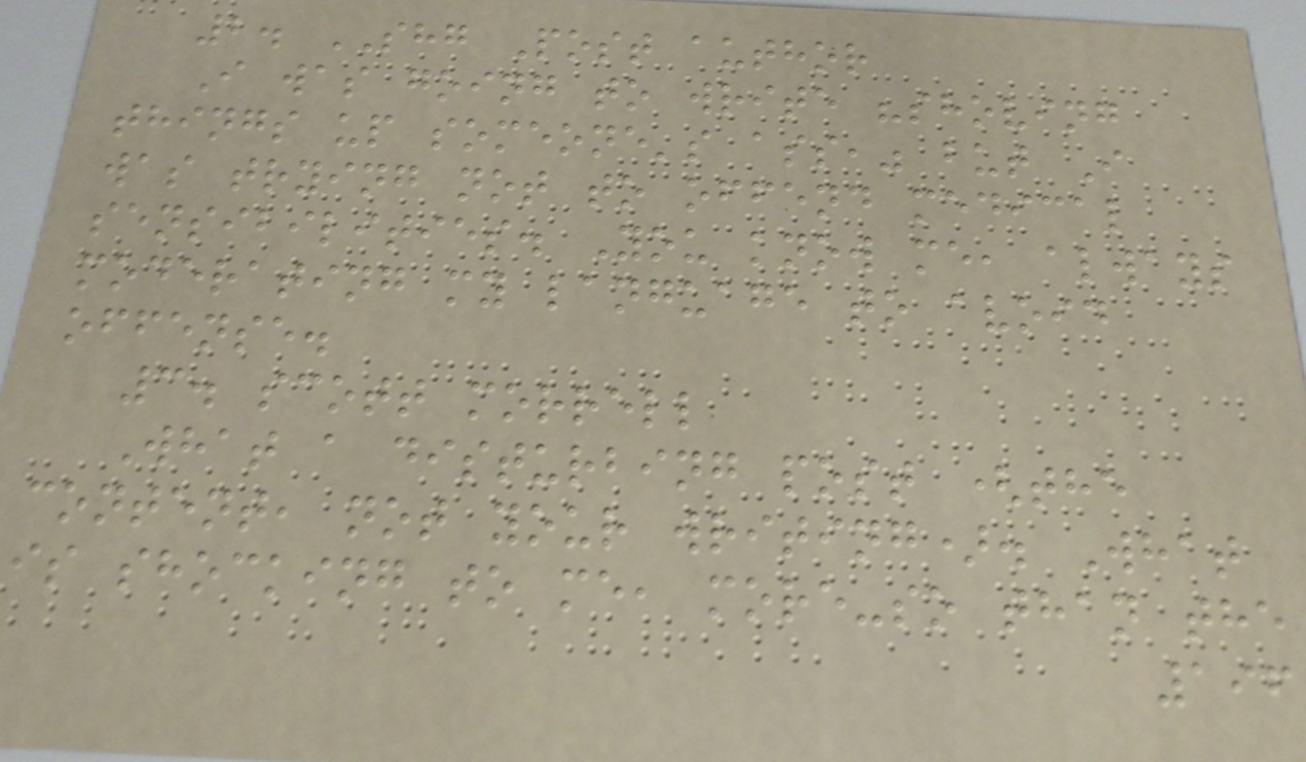2. SHG Post author
I was going to write "shoving
things up someone's ass," but I
was trying not to offend medical
sensibilities. You know me, always
moderating my language to avoid
offense.
3. scott morrell
What a disturbing post (the
content, not your writing). What
is shocking to me, more-so than the
196
